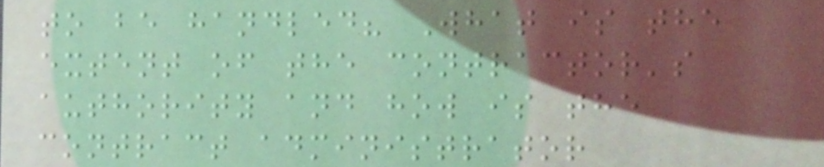to be handled? What is the
extent of the contractor's
authority and how is the
contract administrator
